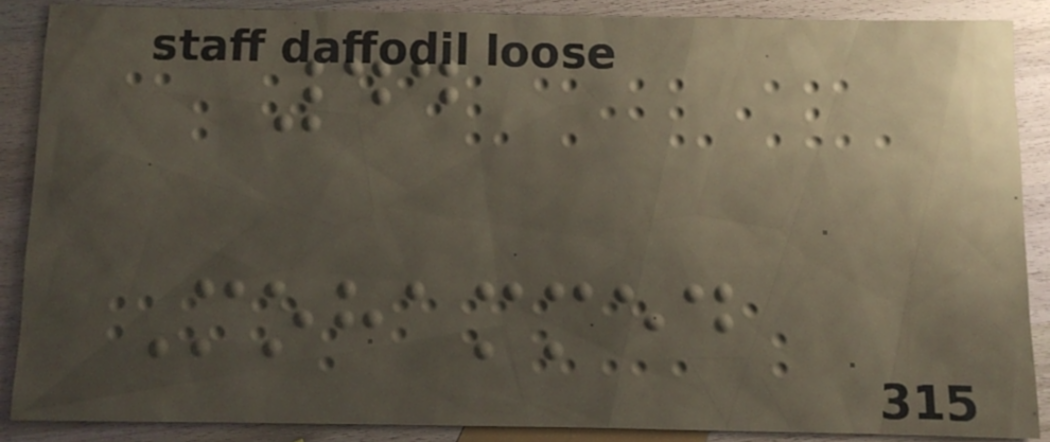44
Mohammed
